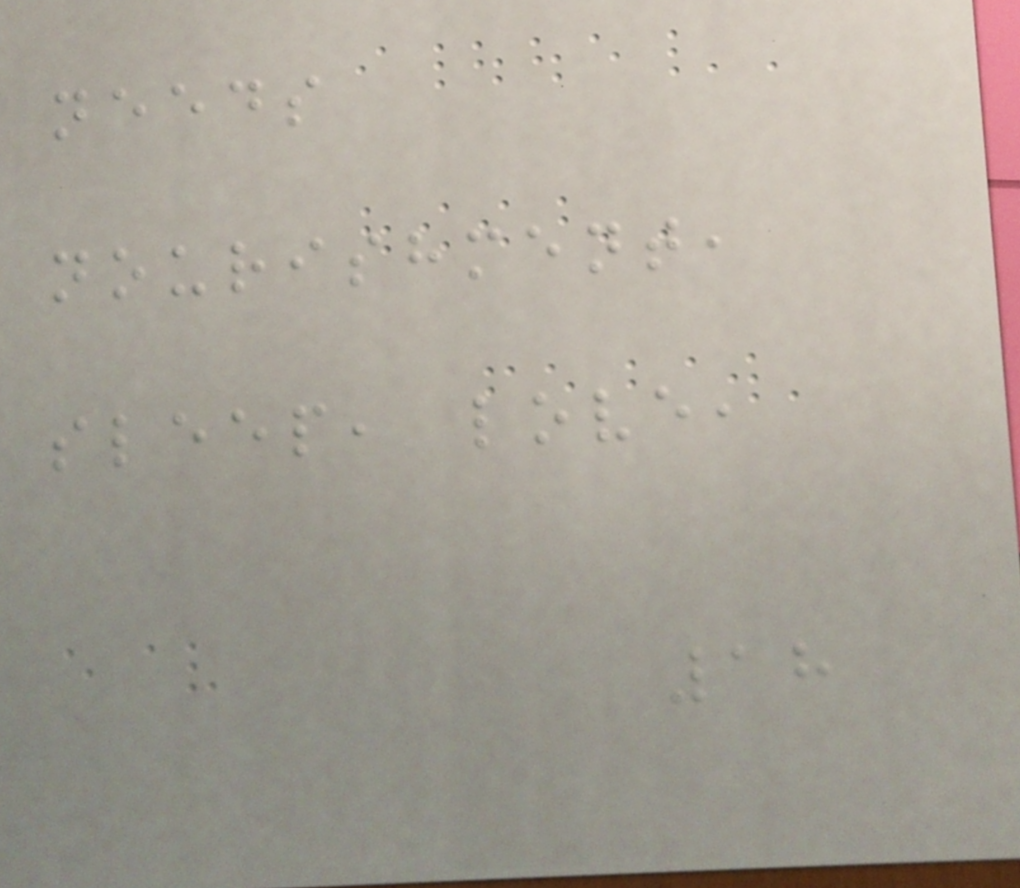needs
nourishment,
sleep, love,
18
